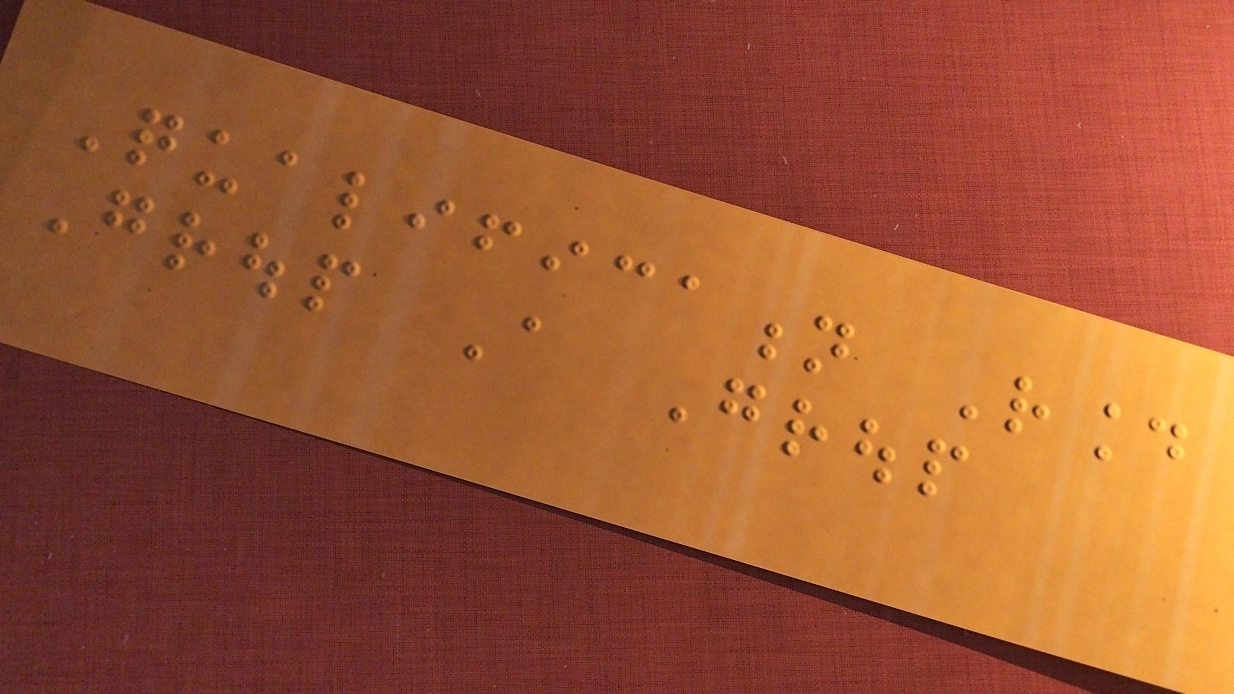Qualification Round
Group A Group
